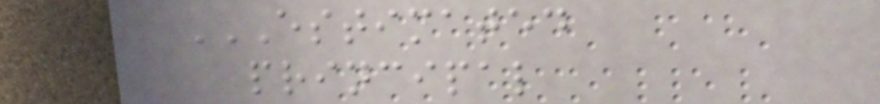ESTIMATED
PRINCIPAL
